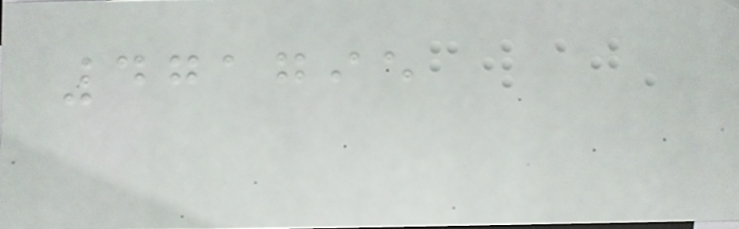471795
